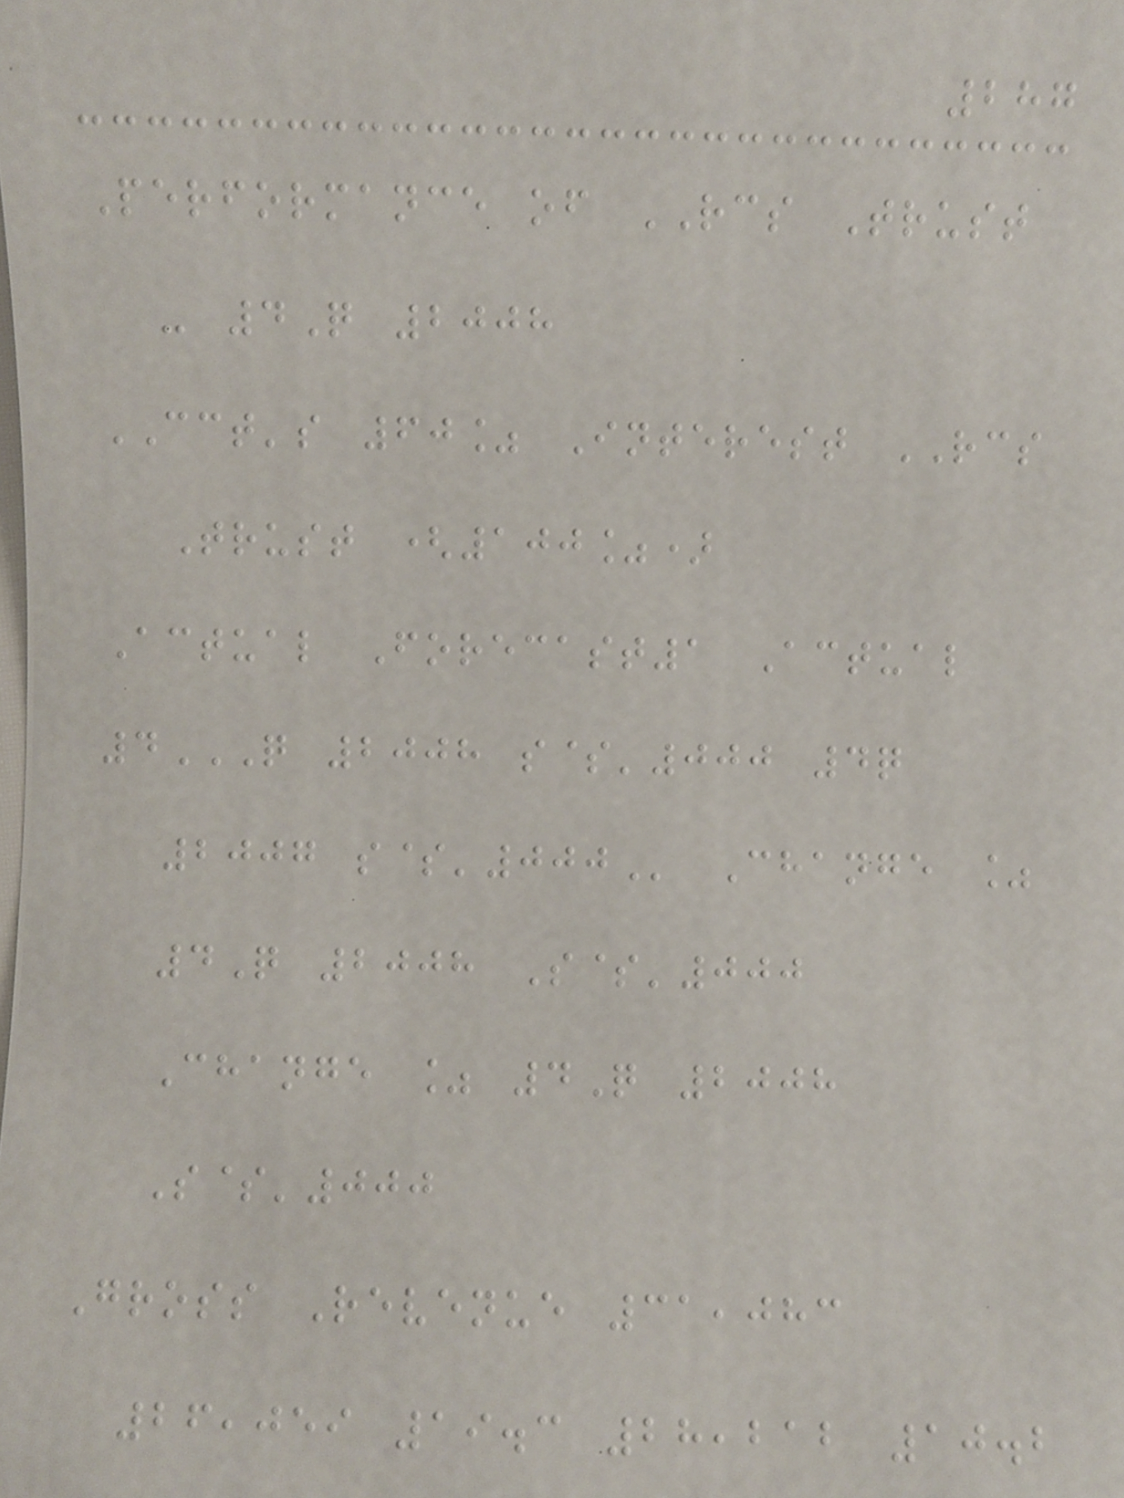287
Performance of RCS Trust
- 4Q 2008
CCT's 60% Interest RCS
Trust (100%)
Actual Forecast1 Actual
4Q 2008 S$'000 4Q
2007 S$'000 Change %
4Q 2008 S$'000
Change % 4Q 2008
S$'000
Gross Revenue 31,083
26,059 19.3 28,212 10.2
